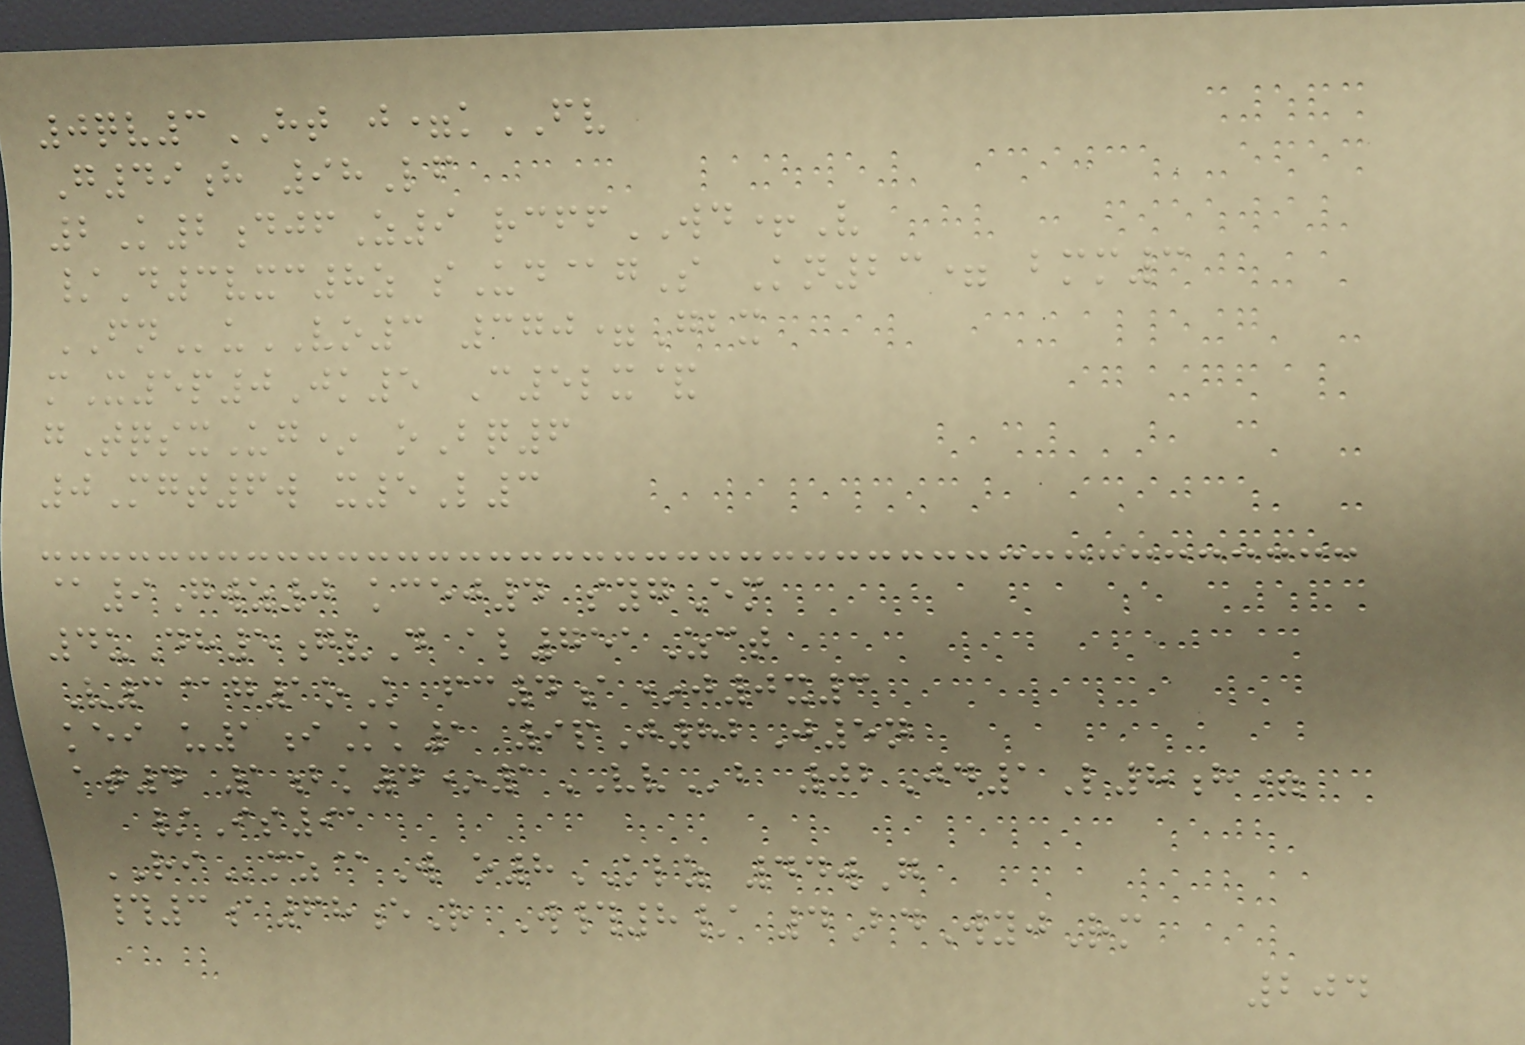0qv3HT j=kFV
G49h 98Lf
2K2djfZ9 rcffWD+V
/D3vxc8z sUd@gS Kn23= bmm3
FNuVO3 370=Gbx
mX5p0Jk5 C5lx&
gTqsxUg* oBq6
0Mgt6w x5L3
@9Gwz0 kcej4 sygEm
4uDh5gvD al751Zct
V3@g1oK fc4a*j0x3
kei u1iKk1 9pJ82J5n
at4 1bk4*1VVb 02Jd1L8h=
/Is91
RImz@W o8KLZ 44wG
#3a68eR W#8/ 4BdWyjRm
204
